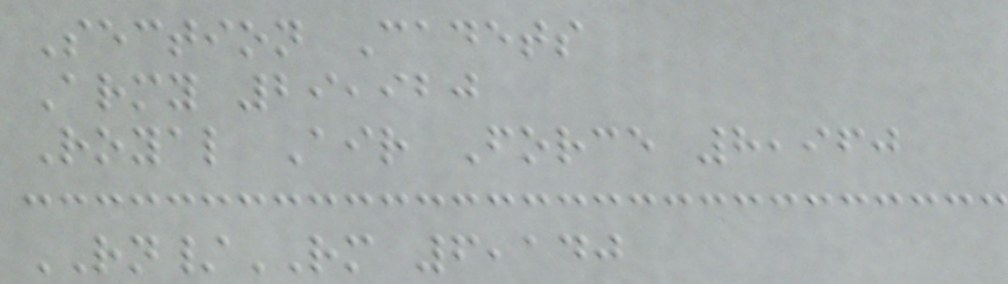Section Cadets
Army 29,920
Royal Air Force 8,960
RN/RM 6,140
